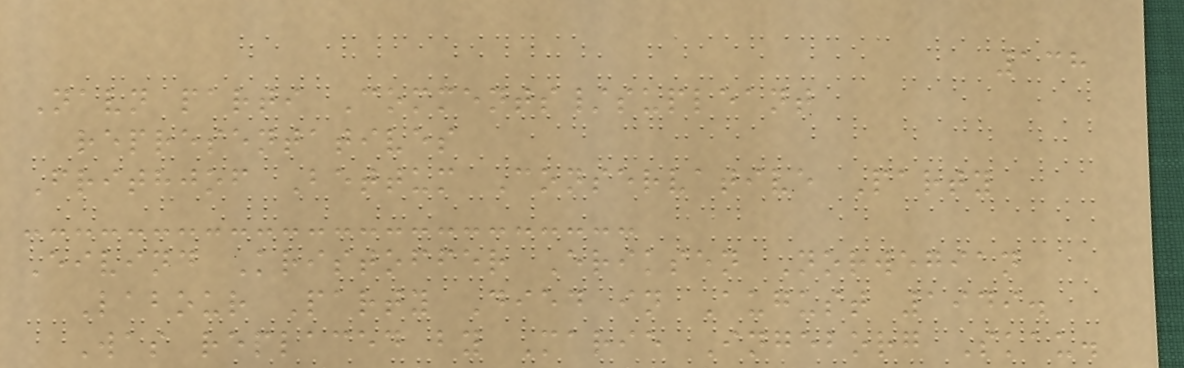138
Navn parti Comments/supleant
representatives
Frithjof Bettum Conservative Party
Eivind Kristoffer Eriksen Norwegian
Labour Party Died in August 1949.
Was replaced by Marie Ingeborg Skau.
